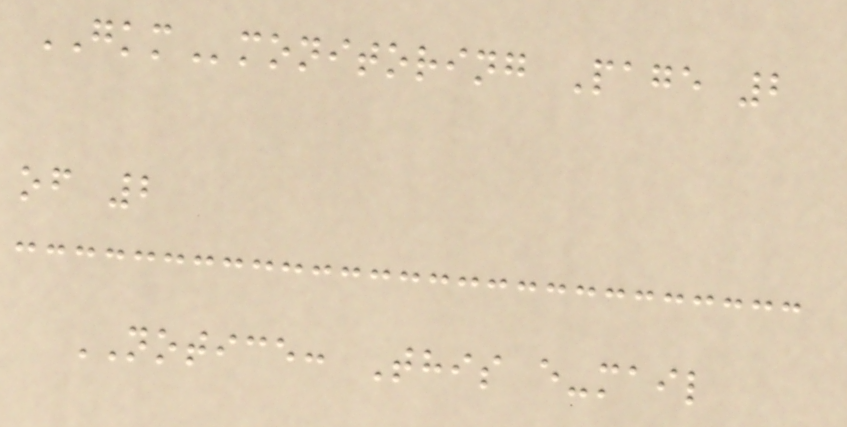GKMmonitoring Page 2
of 2
NOTICE: This e-mail
